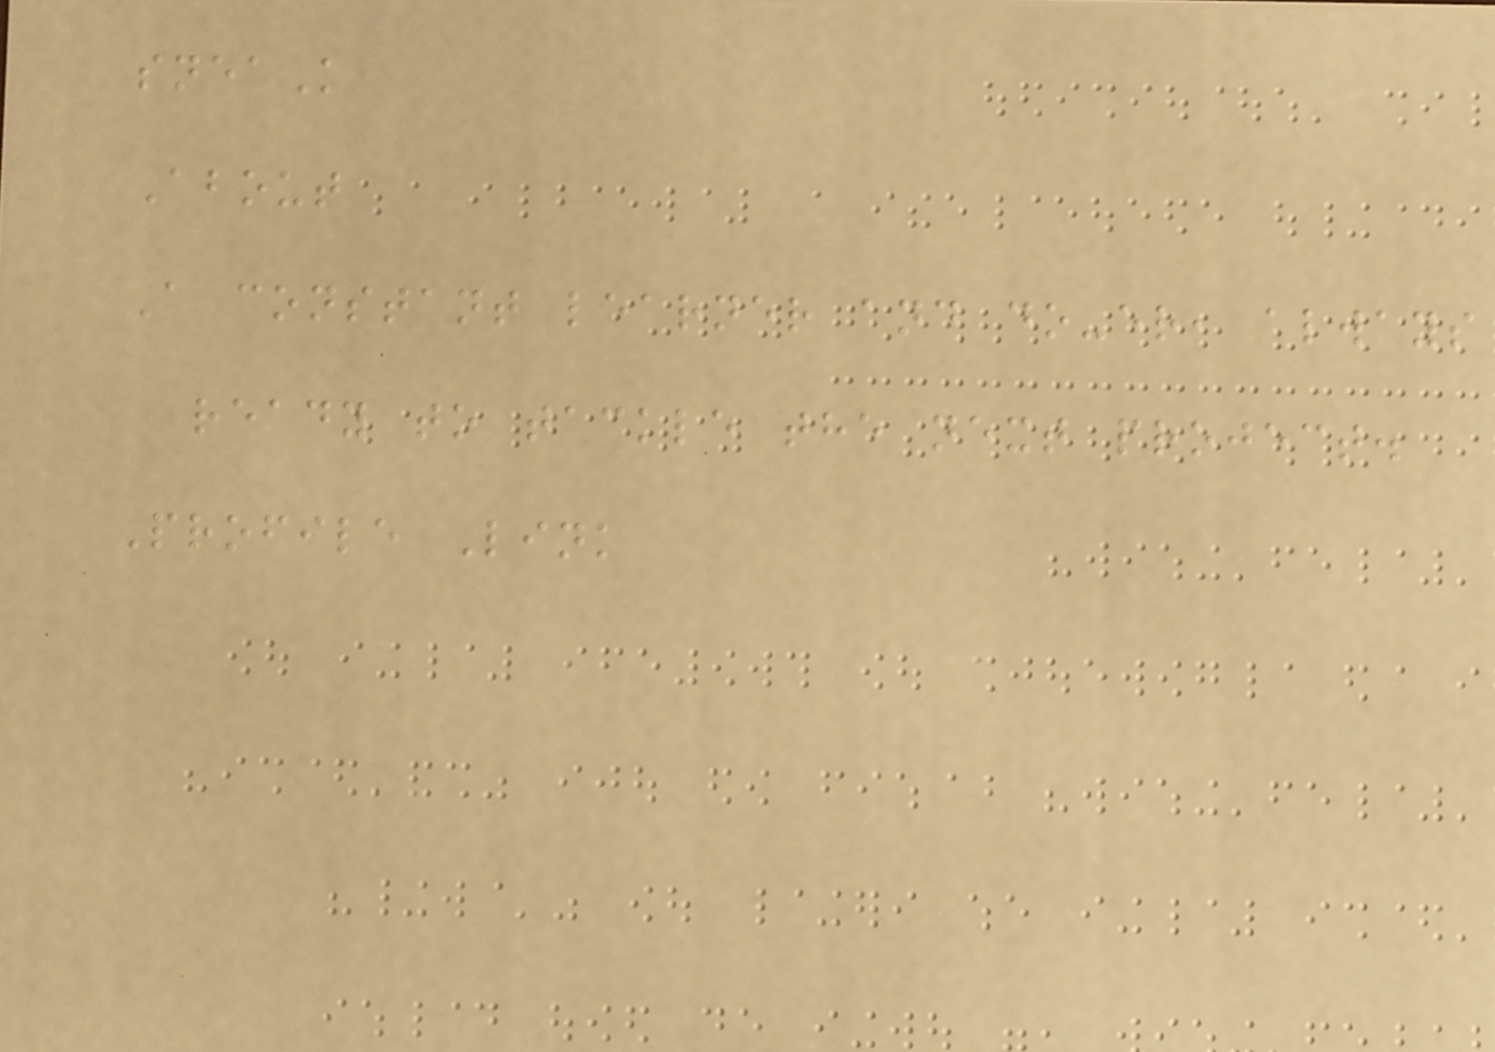sneaK
About
A constant learner and do-er, always
ready to tackle the next project.
Profile Link
